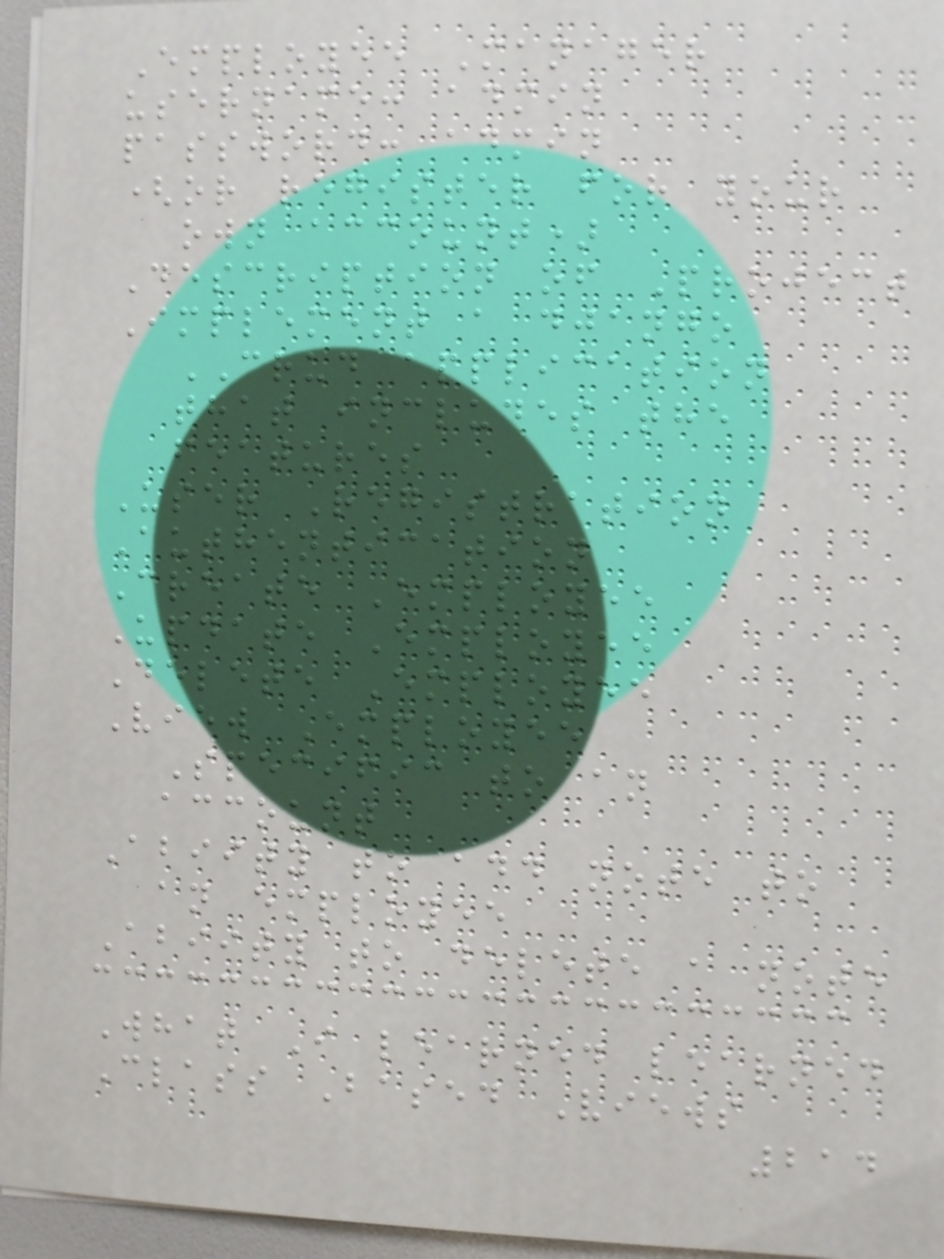Employee Manager
username: admin
password: admin
(or register for your
own account)
Description of Project
Implement a django
CRUD application
that includes the
features
User Registration
Authentication
Create Employee
Update Employee
Delete Employee
View Employee
Specific to an
account
Abiity to add note to
an employee
Abiity to delete a note
What I learned learned
Class Based Views
214
